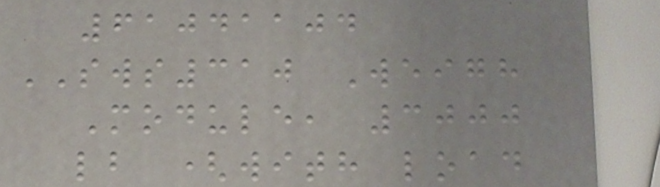61041104
SWS310 Weigh
Module, 3000
lb (with load
